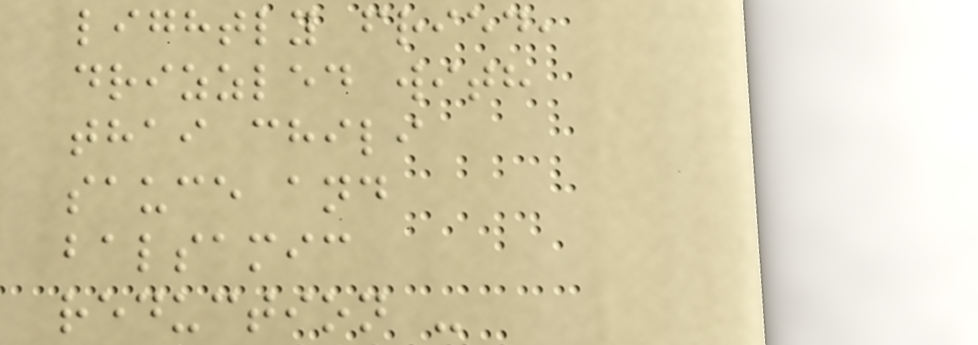lightly fried,
drizzled with
thai chili
sauce and
balsamic
reduction -
